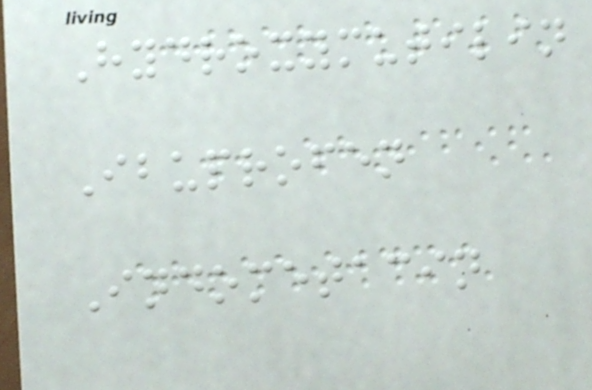Hydroxymutilin
Ibuprofen
Indometacin
